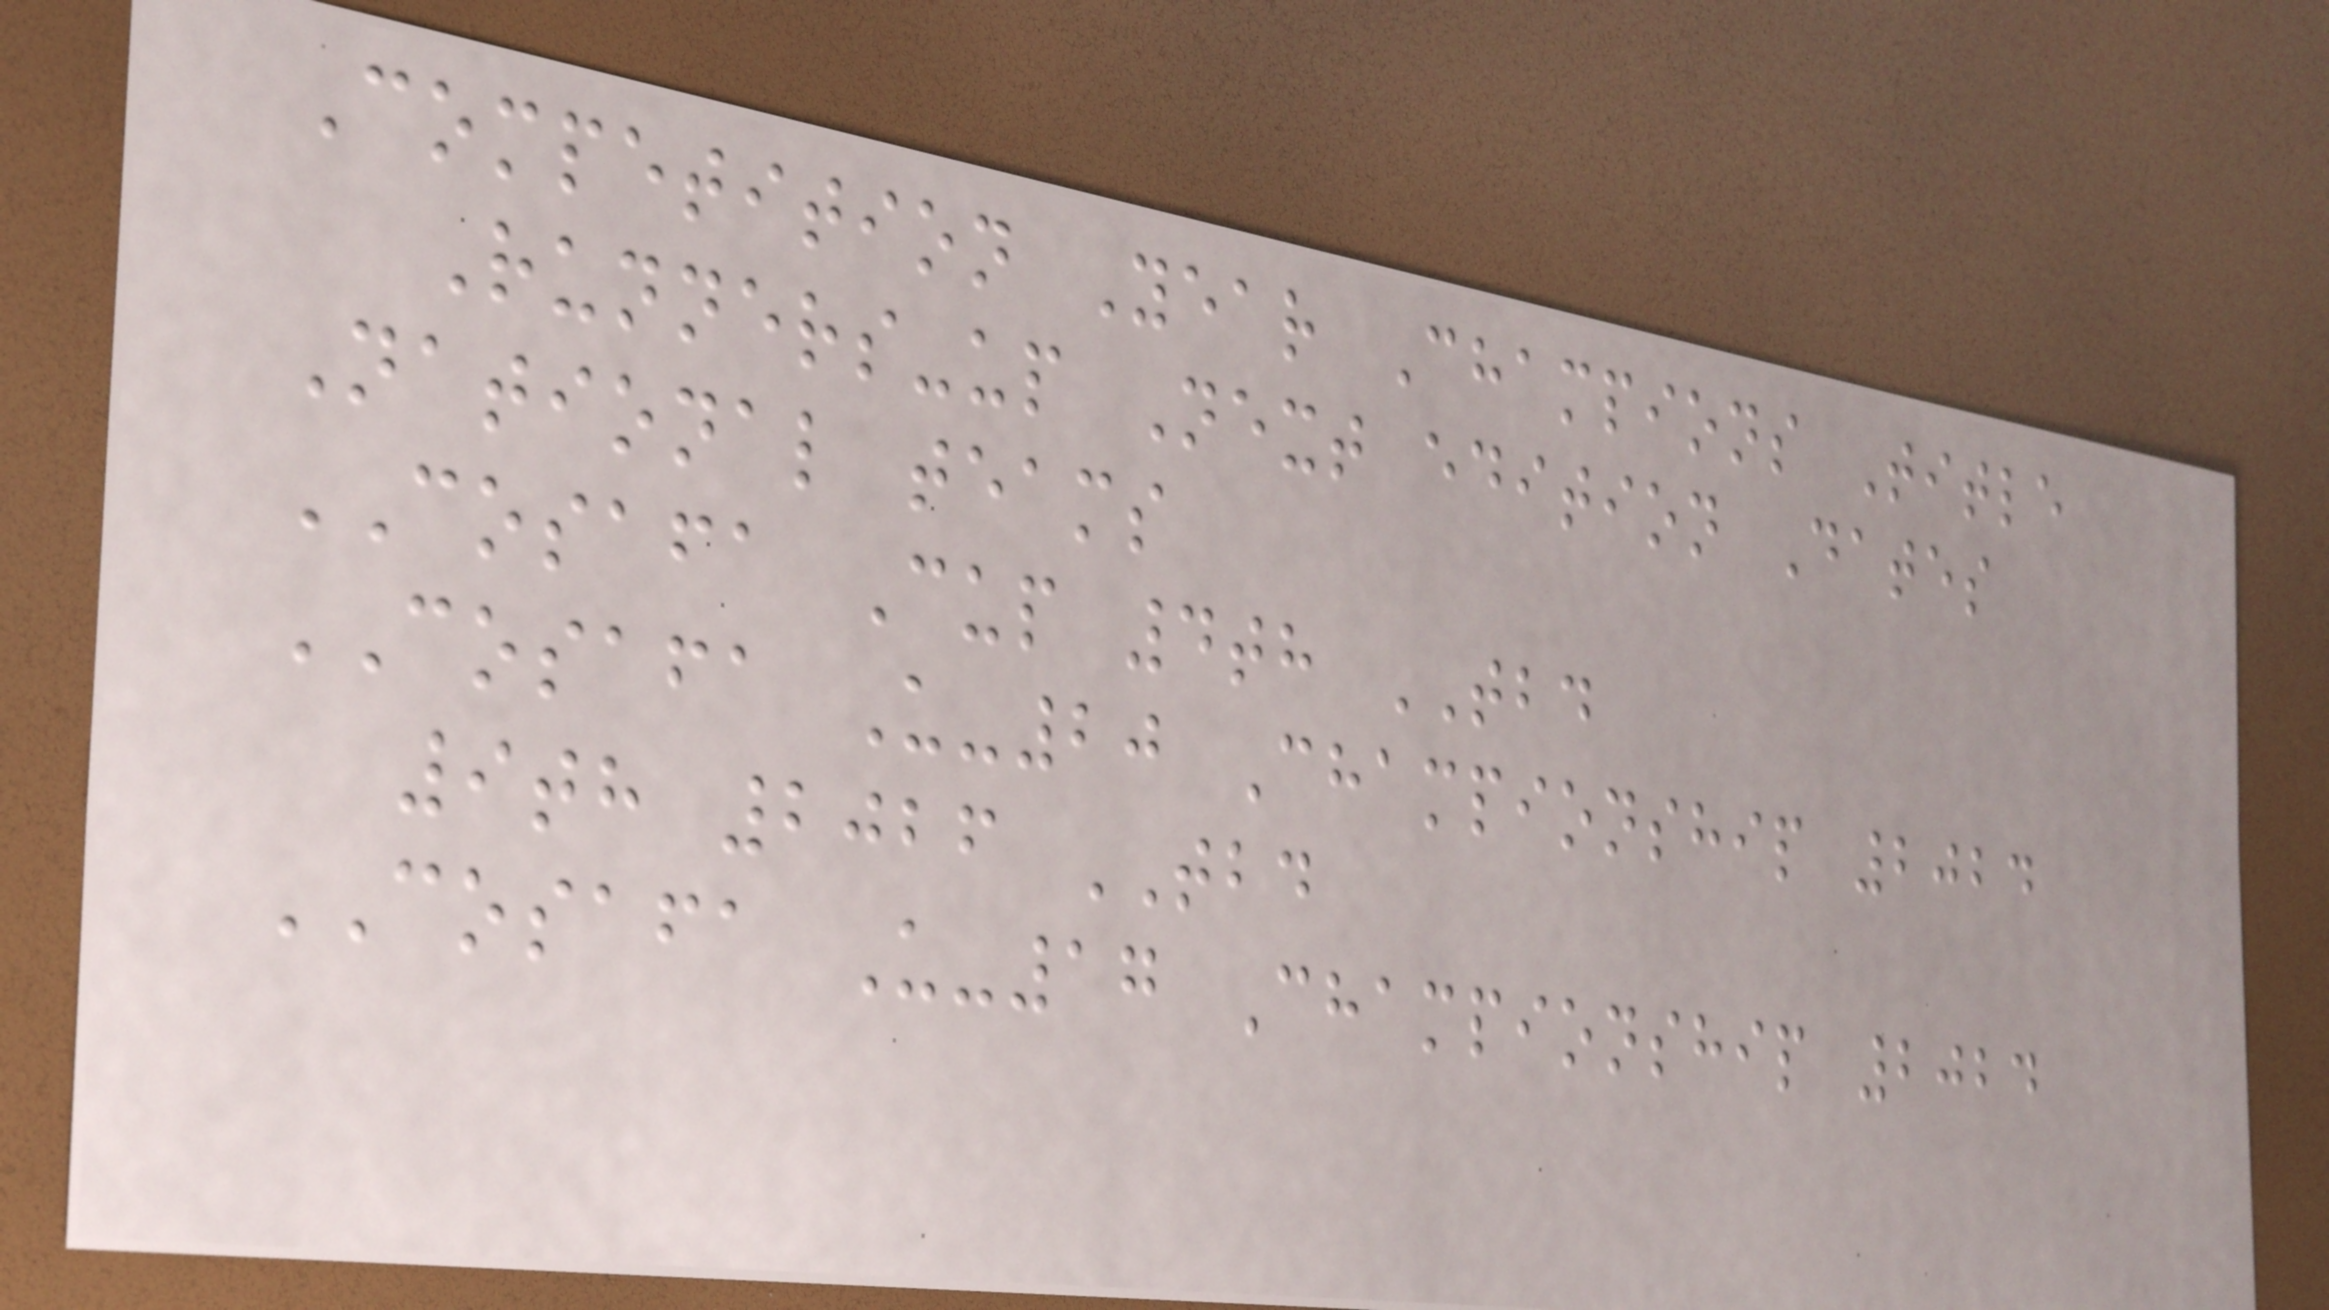Competition Year Champions Title
Runners-up Next edition Dates
National teams
COSAFA Cup 4th TBD
COSAFA U-20 Championship 2024
9th 2026 TBD
COSAFA U-17 Championship 2024
